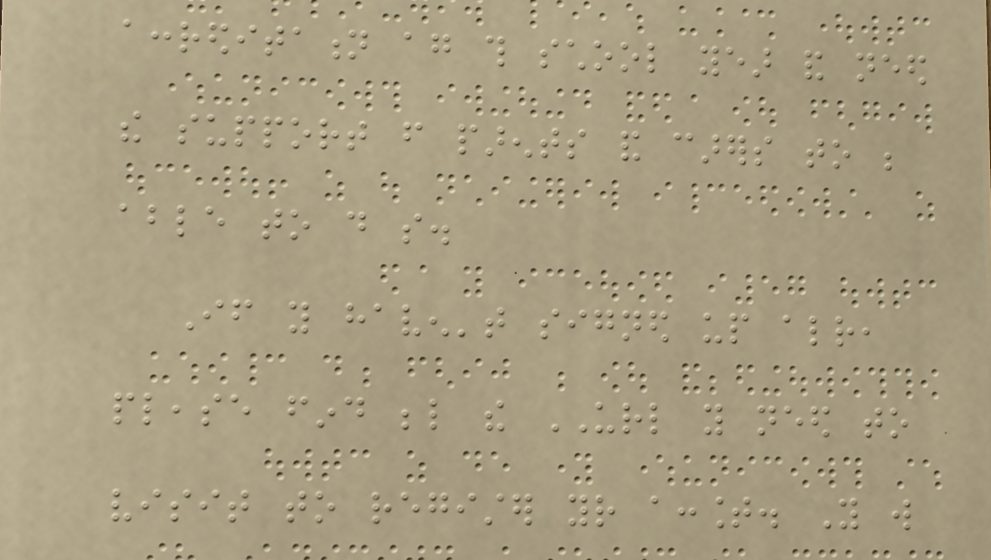accreditation again this school year and need
the support from parents and carers to be
able to do so.
If you haven't signed up already,
please find below the URL you need to
visit to register your account. You will
